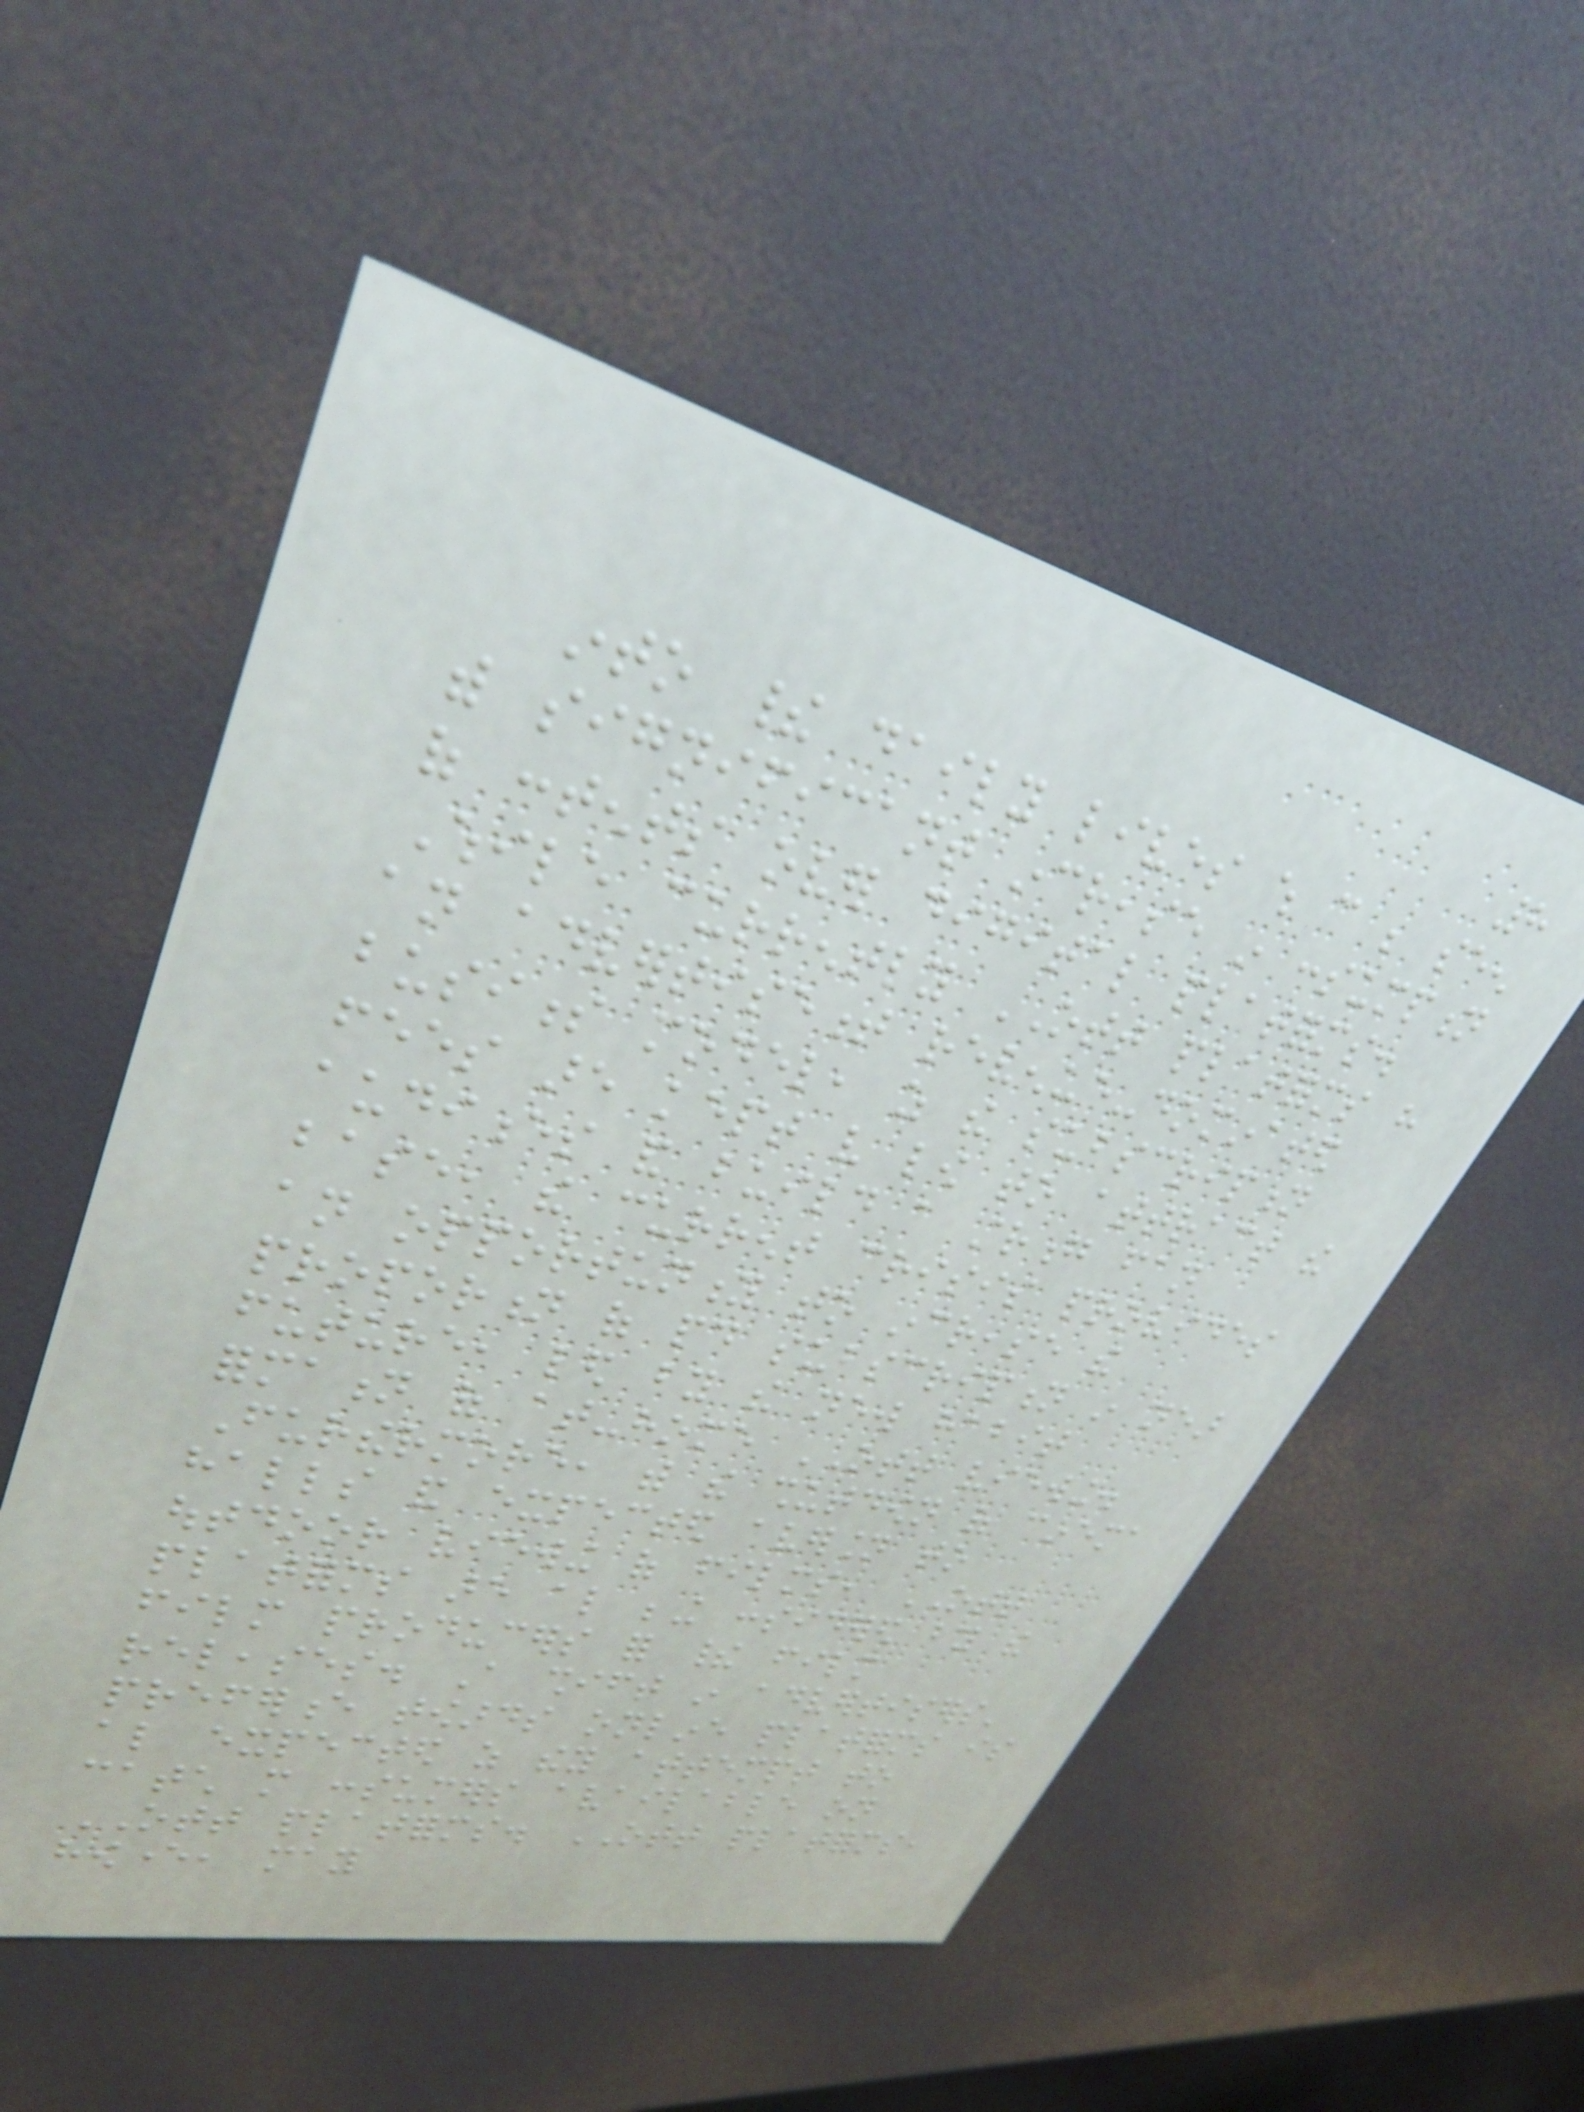8
into their daily lives which can be seen
with significant increase in consumption
of contents over digital platforms.
While currently OTT platforms have
an advertisement revenue-dominated
business model, as the subscription
fees are kept very low to attract the
audiences and build a strong fan
base, the current crisis provides
an opportunity to increase the
proportion of paid subscription in near
future, led by the new habit
formation of at-home OTT viewing.
Furthermore, with the shutdown of cinema
halls and expected aversion to
outdoor viewing of films, OTT
platforms are also being considered by the
film producers for their film
releases. A shift in advertisers'
preference towards online platforms is
also expected as they attempt to
catch more consumers available on
OTT platforms. OTT platforms,
however, may
